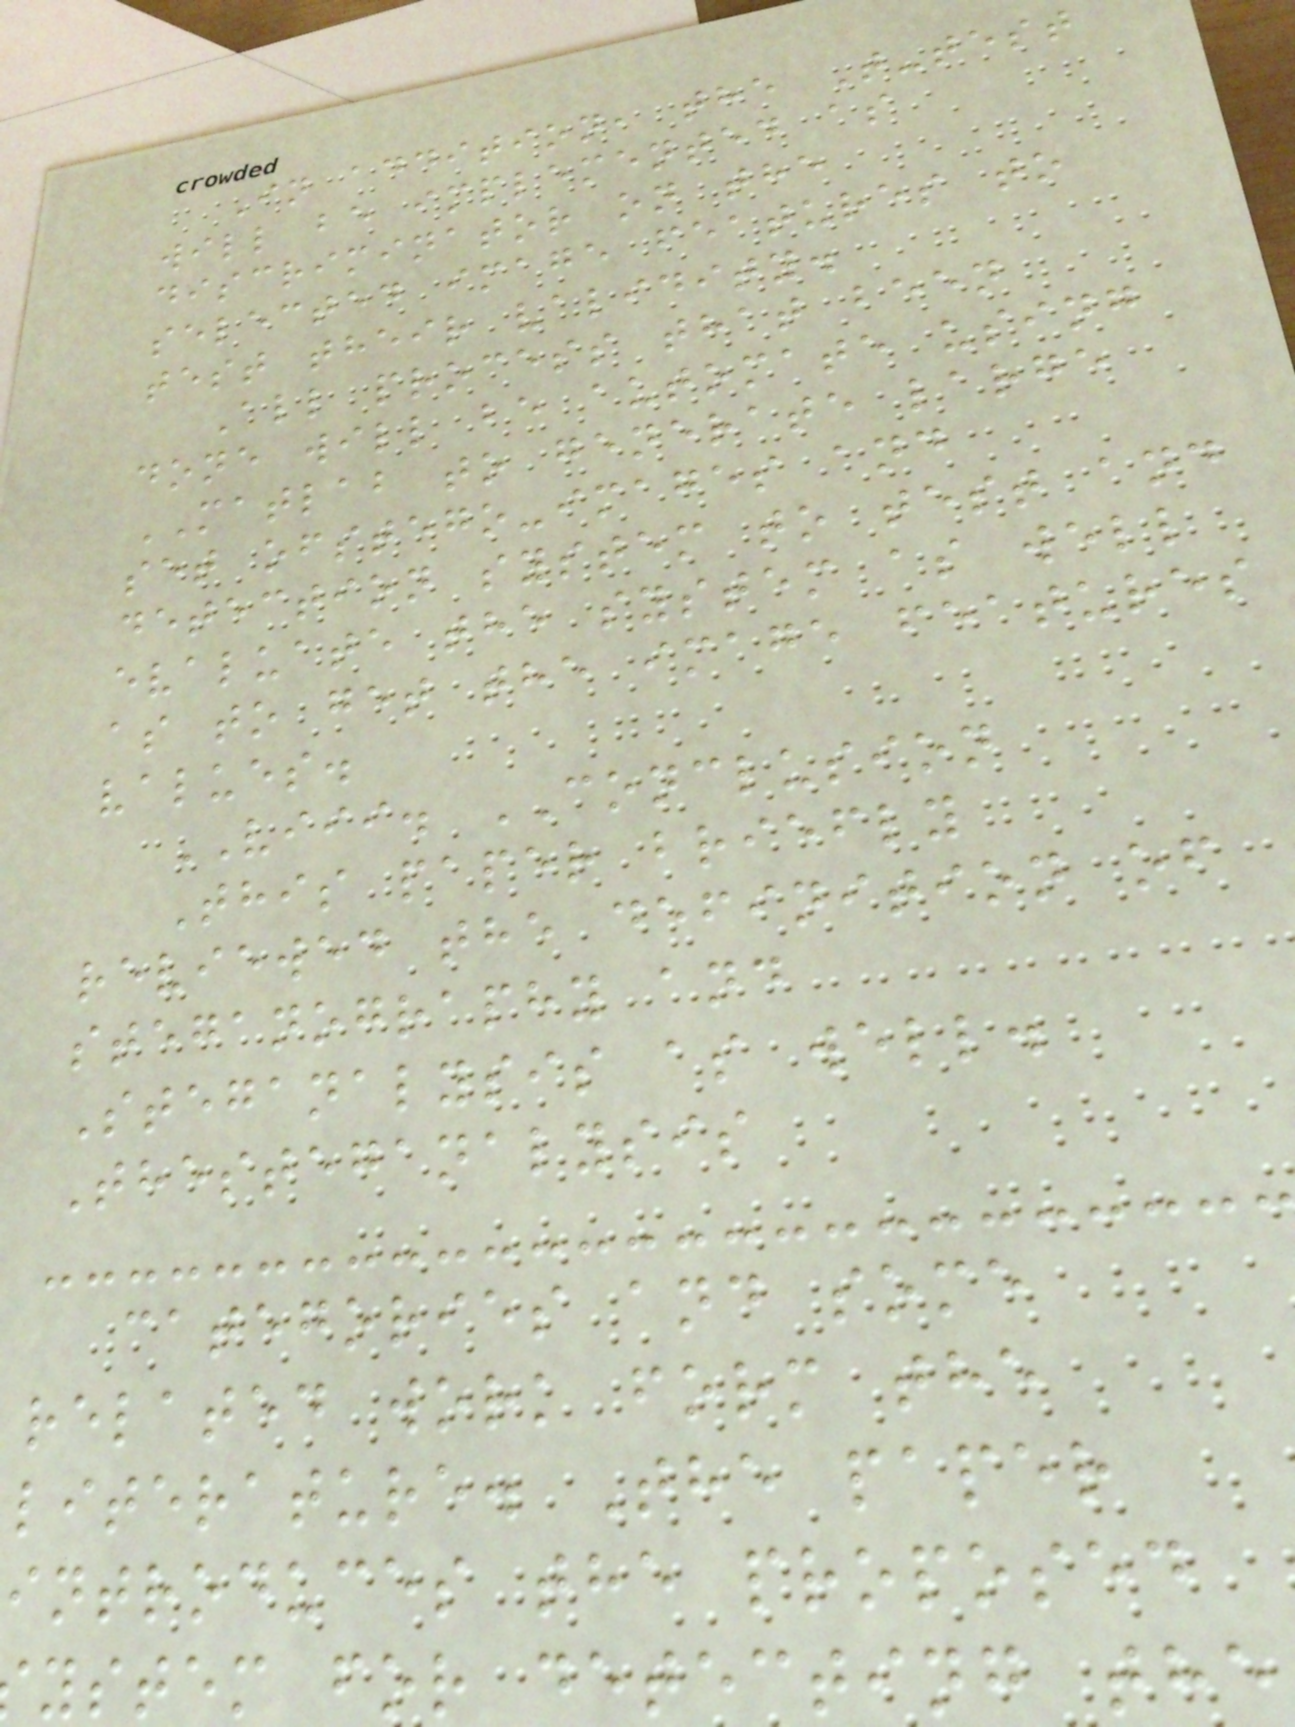In addition, the T-test
will be implemented as
discriminator on the
selected image features to
test their validity.
All process that been
done will be automate using
MATLAB to generate large
set ofstego-images and
detection system to test and
evaluate the system as well
as to get the image features
values.
VIII. CONCLUSION
This paper briefly
reviewed the definition of
steganography and
Steganalysis as well.
Thesteganalysis
categories and some
related work form the
literature. The paper
introduces the proposed
ystem for detecting the
